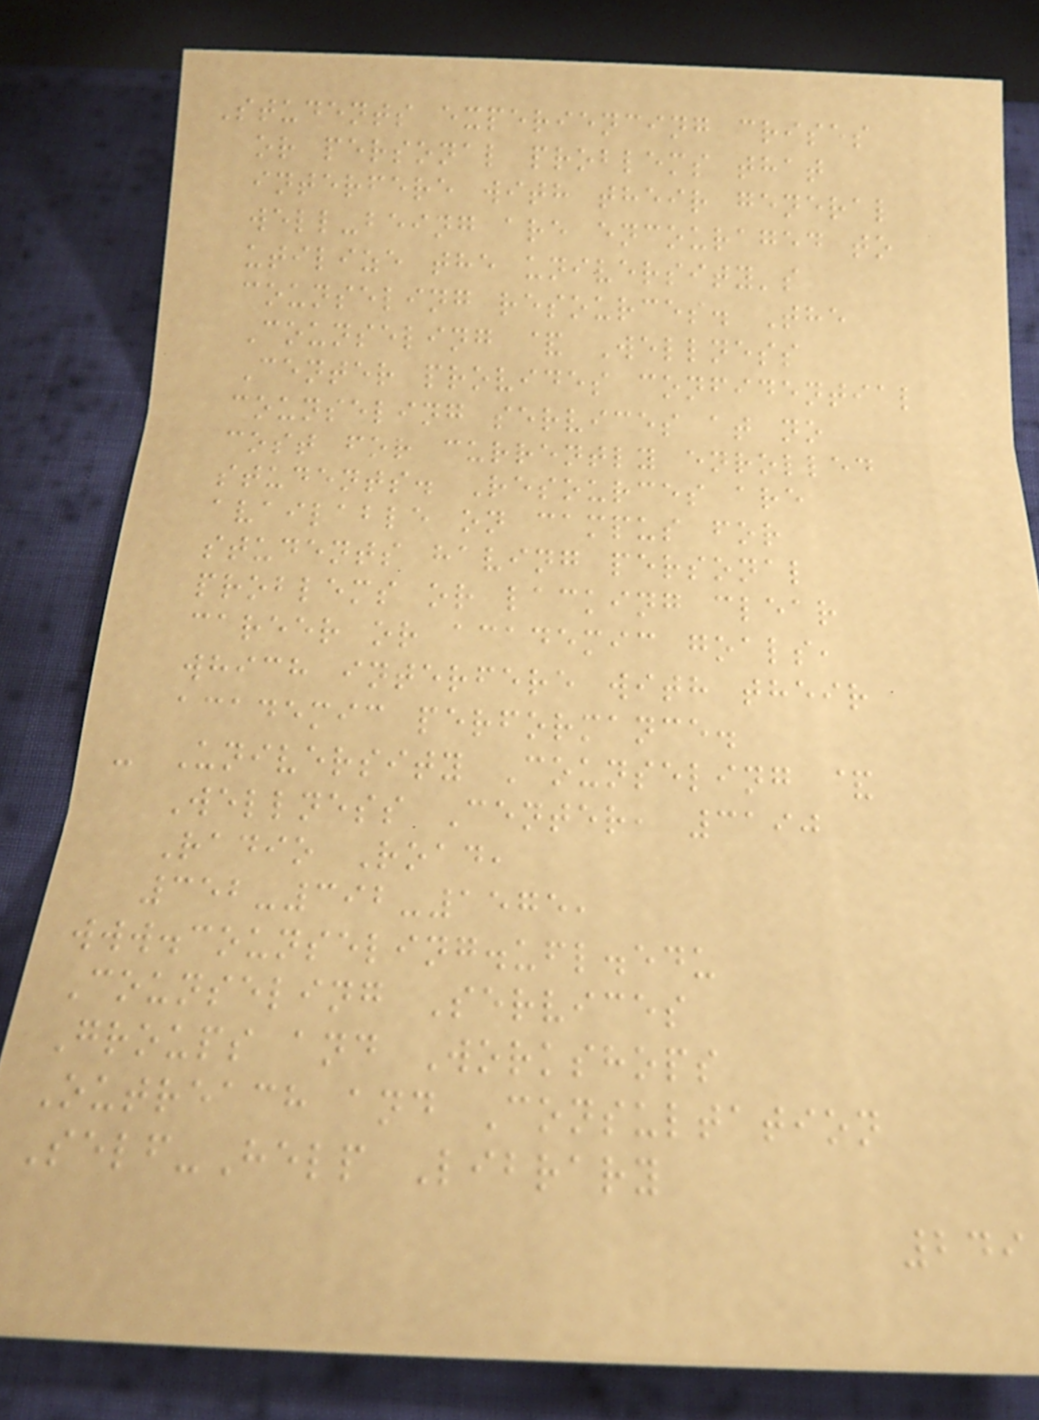Students experiencing crises
or personal problems that
interfere with their general
well-being are encouraged to
utilize the university's
counseling resources. The
Counseling & Wellness
Center provides confidential
counseling services at no
cost for currently enrolled
students. Resources are
available on campus for
students having personal
problems or lacking clear
career or academic goals,
which interfere with their
academic performance.
- University Counseling &
Wellness Center, 3190
Radio Road,
352-392-1575,
www.counseling.ufl.edu
Counseling Services
Groups and Workshops
Outreach and Consultation
Self-Help Library
249
